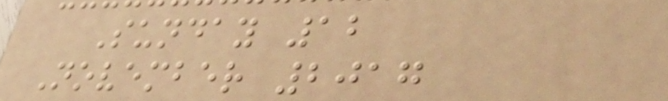Sunday 12
November 2017
